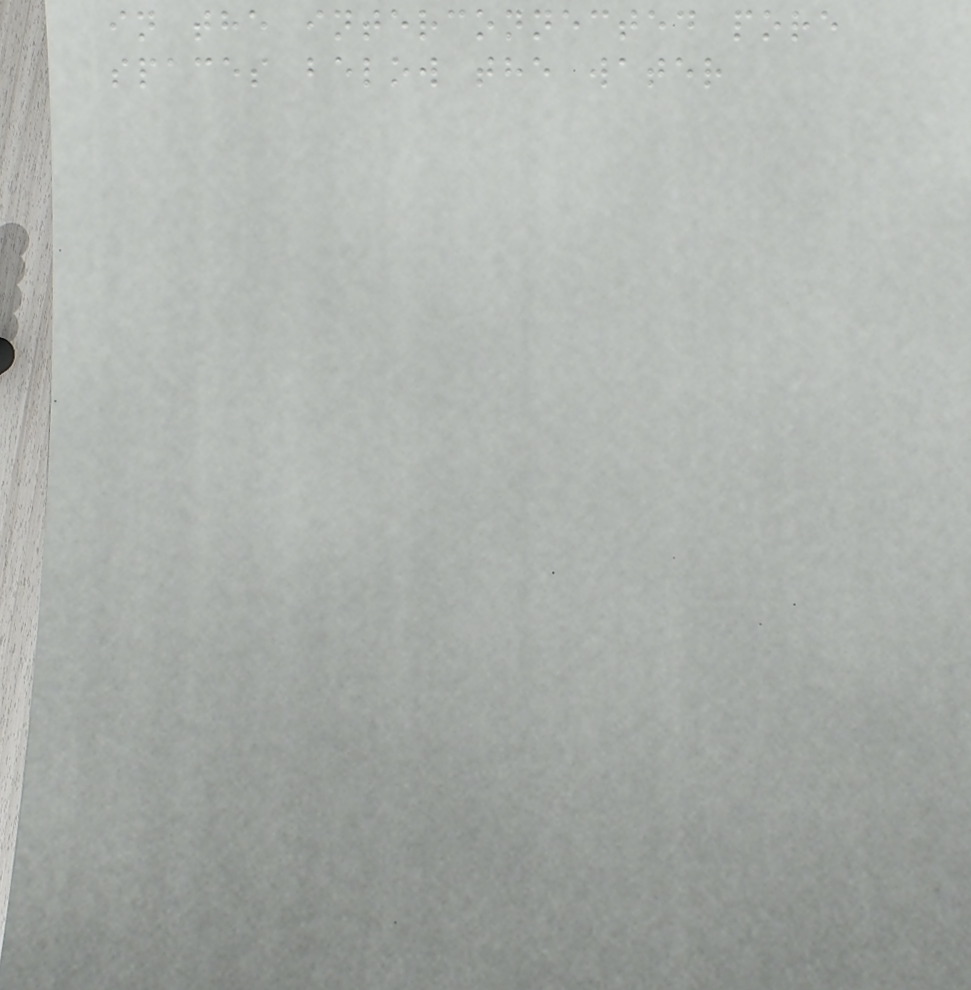in the interconnected pore
spaces below the water
